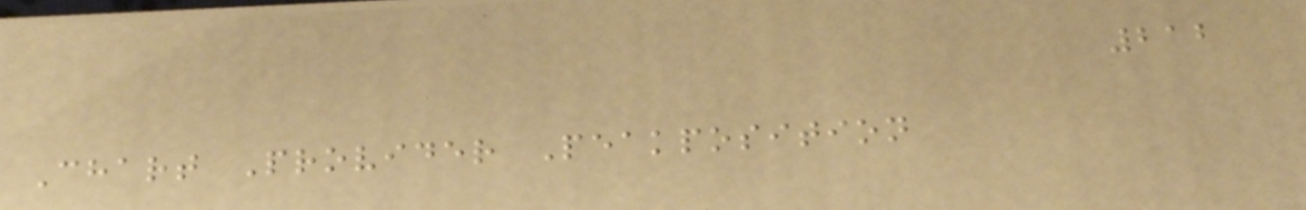212
Chart Provider Peakposition
